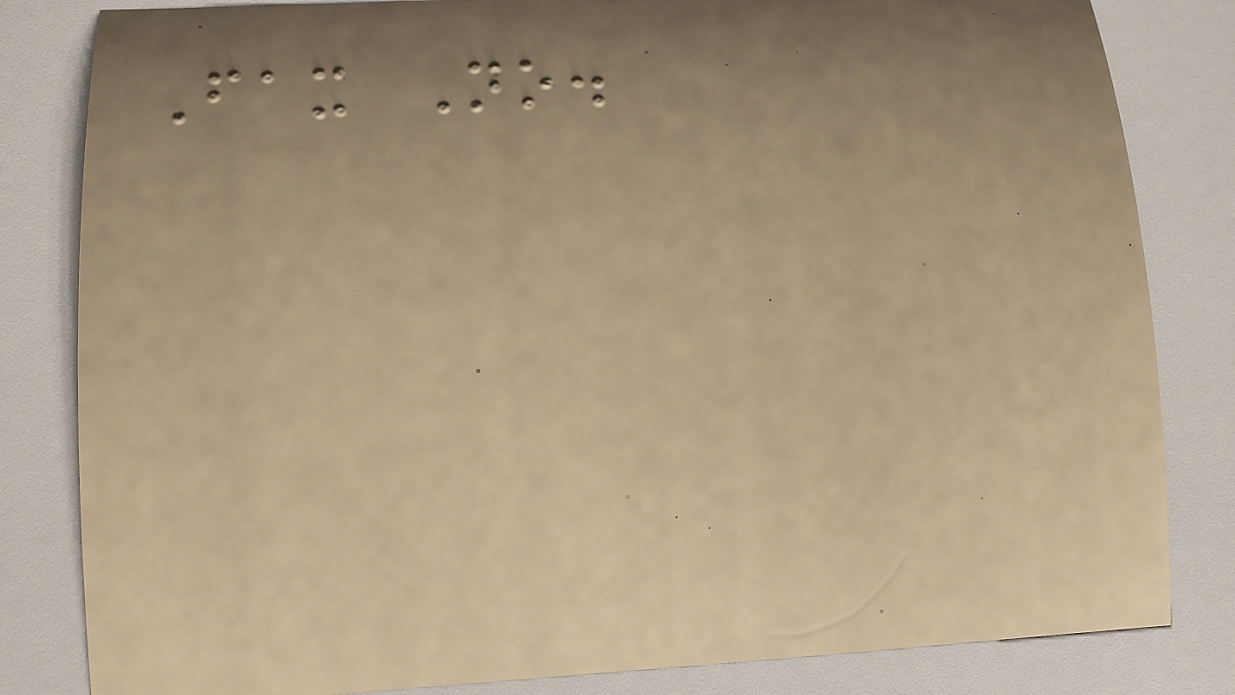Fax No.
